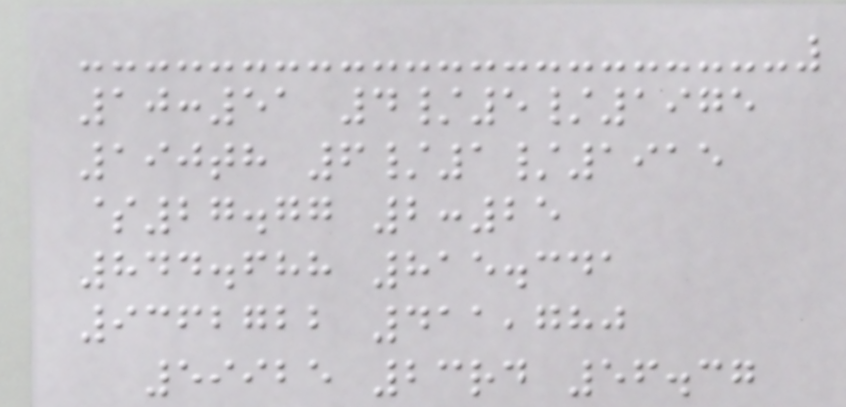10:51 4/5/1975
190th 6/1/1915
$27.77 2:25
844.688 815.341
9362722 411,780
59925 23rd 56.37
